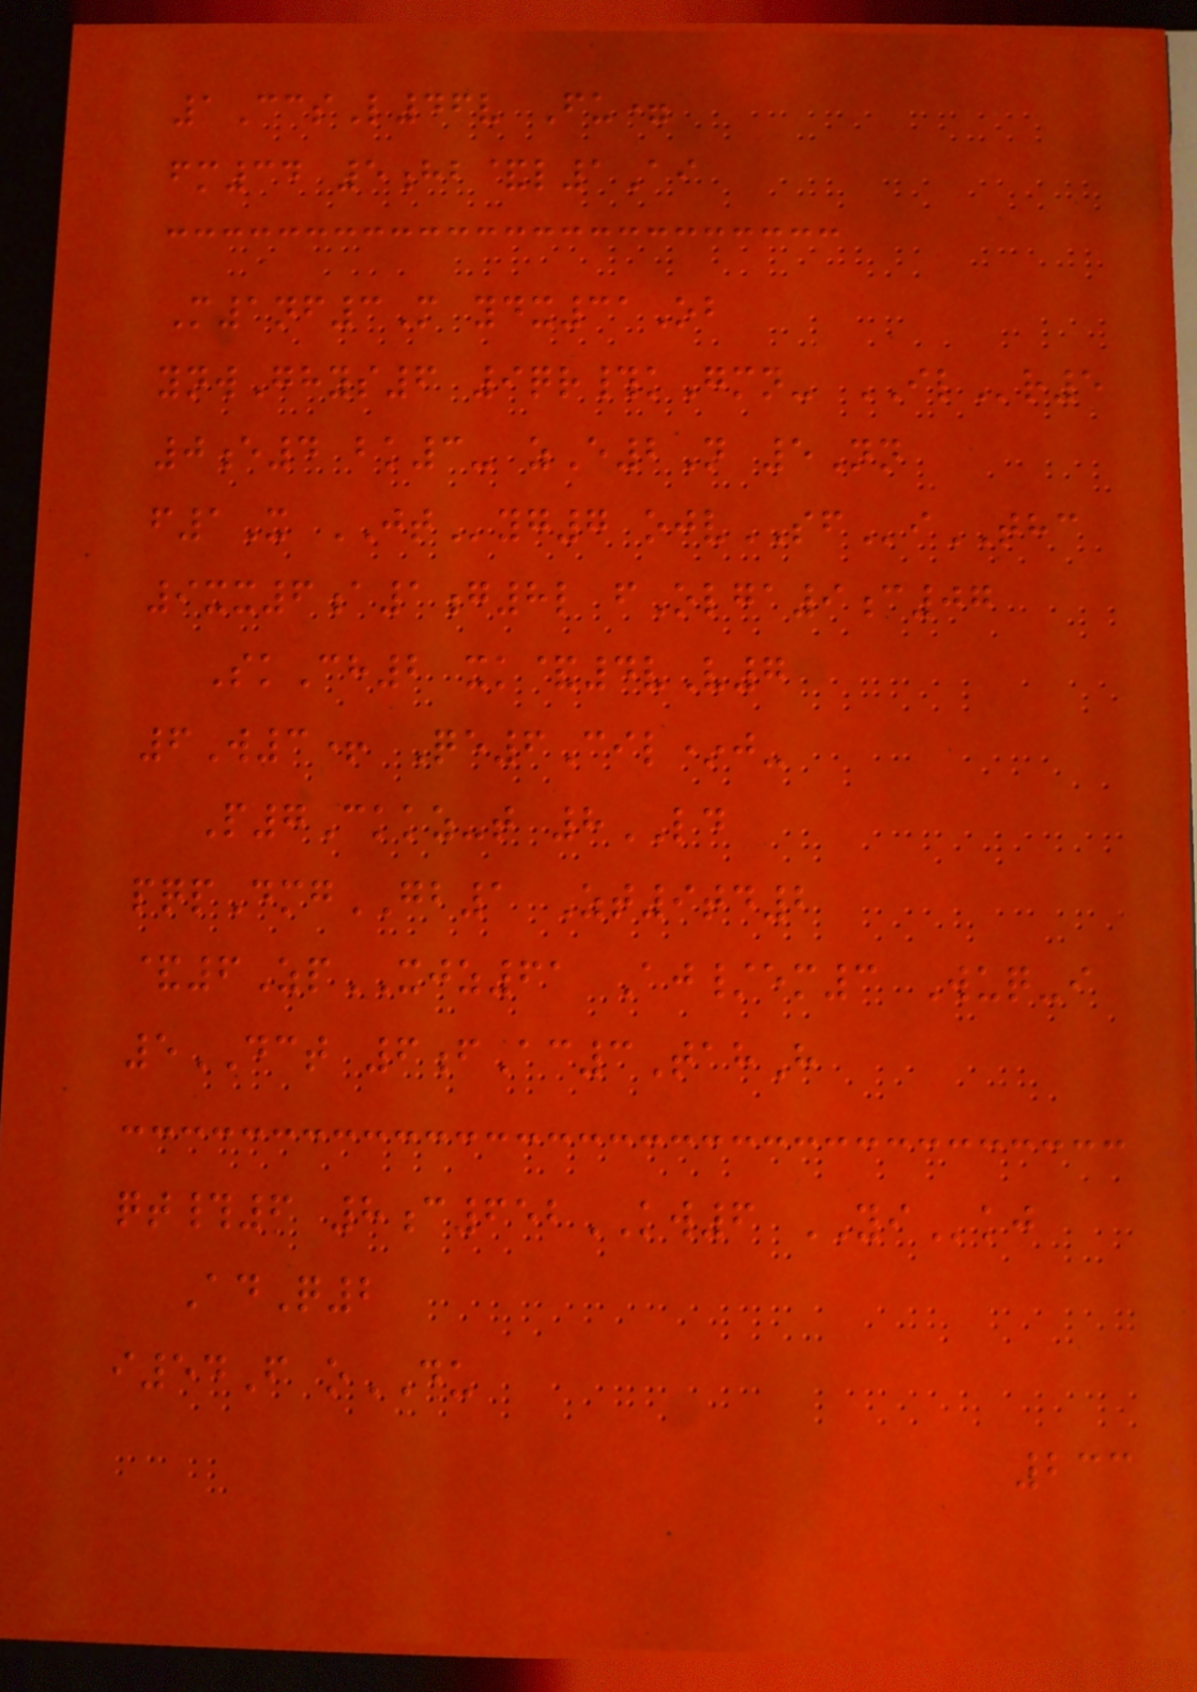1CcsL46v Fu=
fm34 5hb&l1Ai
M1nf3M ydx31Ob
ynwGhys6 9qr#kGmn- ILr5
0e4 bk3- zE2N 5Nn
f1X JTyg7 ojvSFiTHC
9xx6a1g8l fOlga9c07
SkCh2 xk&4vV7
6W3+ Qe6Cil*j-
P7Ckkz-t 8LD
pqpDmgGB1 Zt9td2
&6ZpXJZ61 Aj/em3 Wuq-i
5DCT 6fAc3TahH
qt#6 8c652KW6 YIkj
AdQ2
i54F oDU
233
